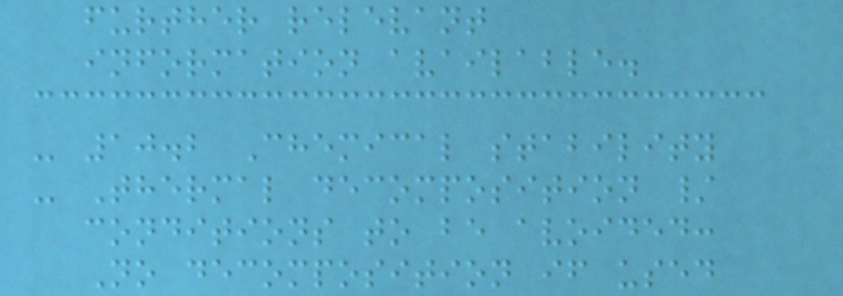further relevant
information available.
- 10.2 Chemical stability
- Thermal decomposition /
conditions to be avoided:
No decomposition if used
